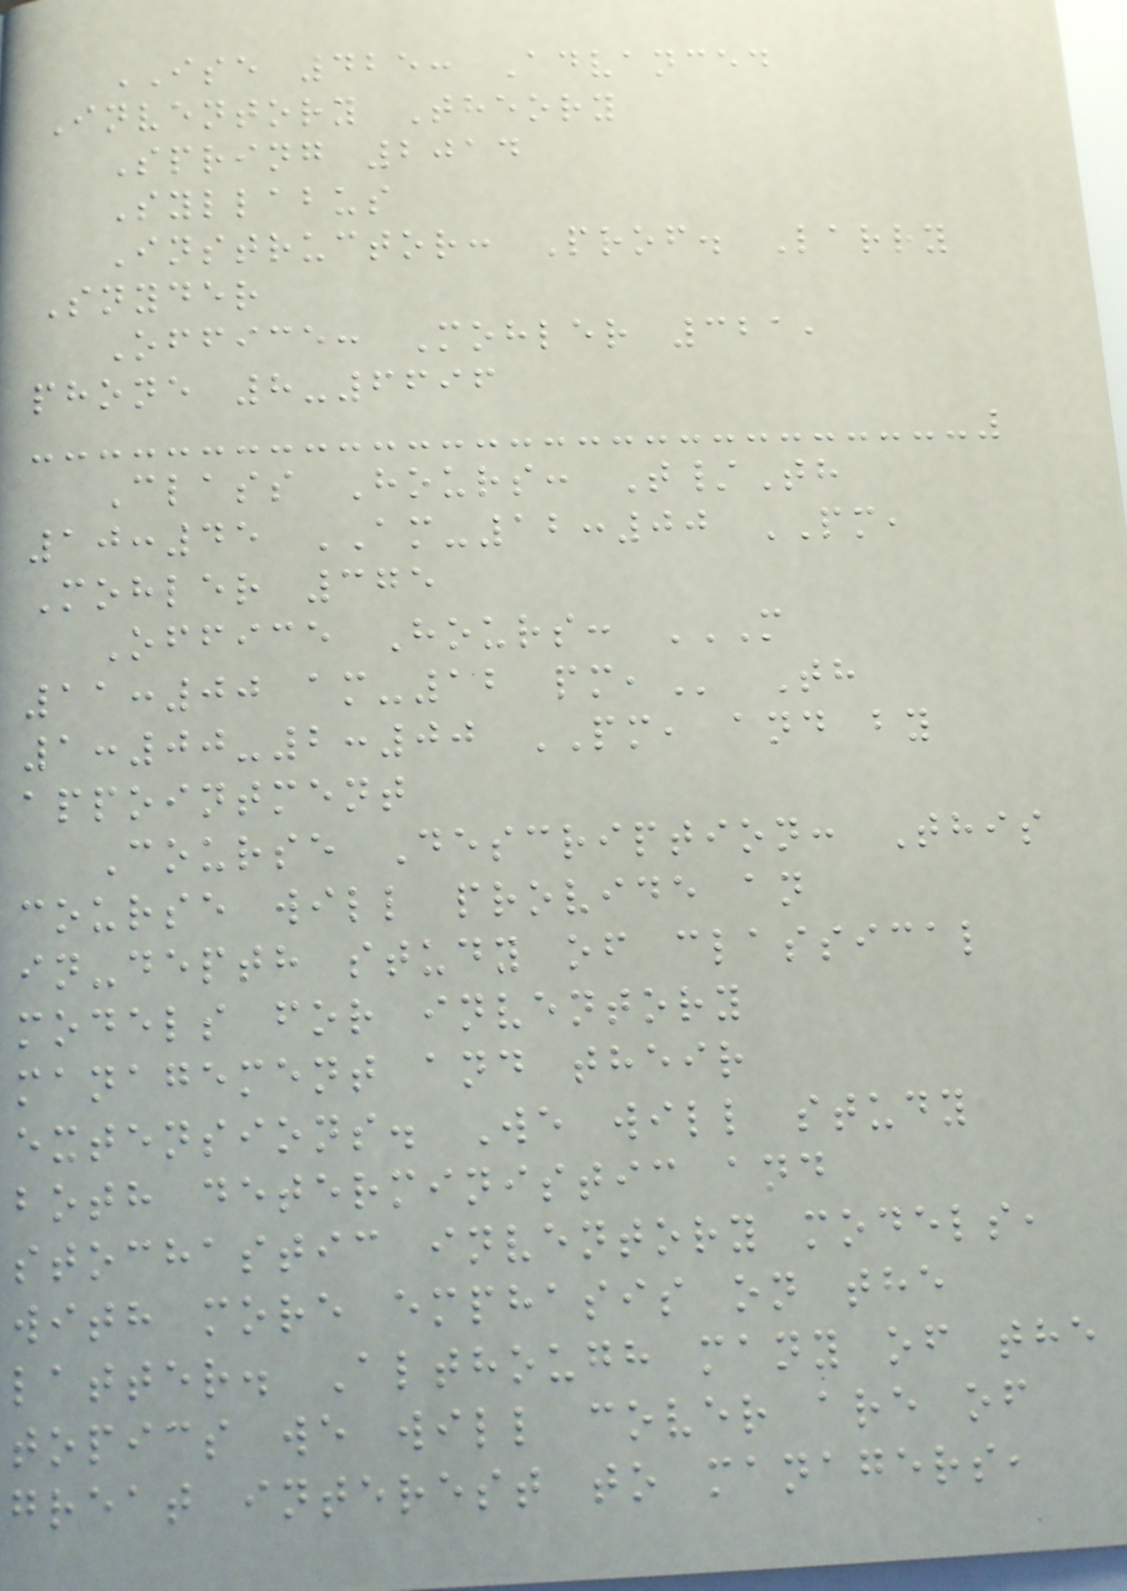ISE 425: Advanced
Inventory Theory
Spring 2014
Syllabus
Instructor: Prof. Larry
Snyder
Office: Mohler 321,
phone 8-6696
Class Hours: T/Th
10:45 AM-12:00 PM,
Mohler 375
Office Hours: M
11:00 AM-12 PM, Th
1:00-2:00 PM, and by
appointment
Course Description: This
course will provide an
in-depth study of classical
models for inventory
management and their
extensions. We will study
both deterministic and
stochastic inventory models,
with more emphasis on the
latter. Although many of the
topics we will cover are of
great interest to managers,
